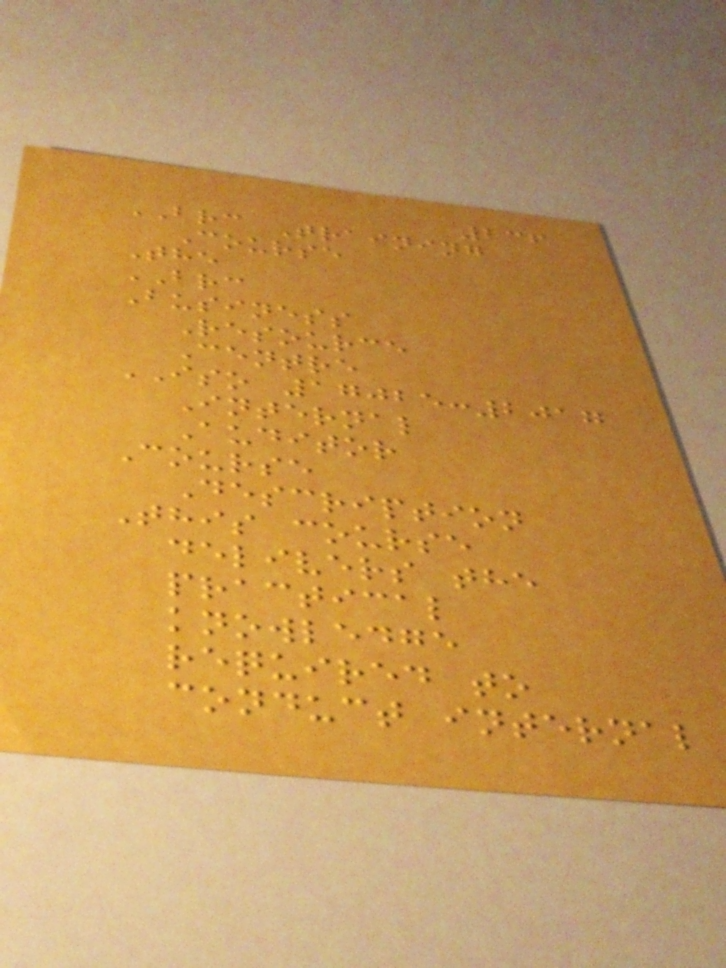236
BRC Training
Course
The
BRC
Business
Resource
Centre
ISO 17025:2017
Internal
Auditor
Course
Description
This course
delivers the
practical
knowledge
required to
conduct internal
